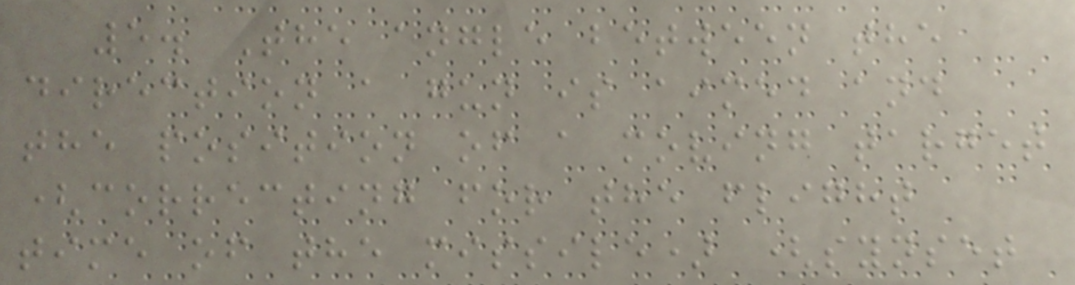5. The angle between the
direction a gun is aimed and
the position of a moving target
(correcting for the flight
time of the missile) (synset
